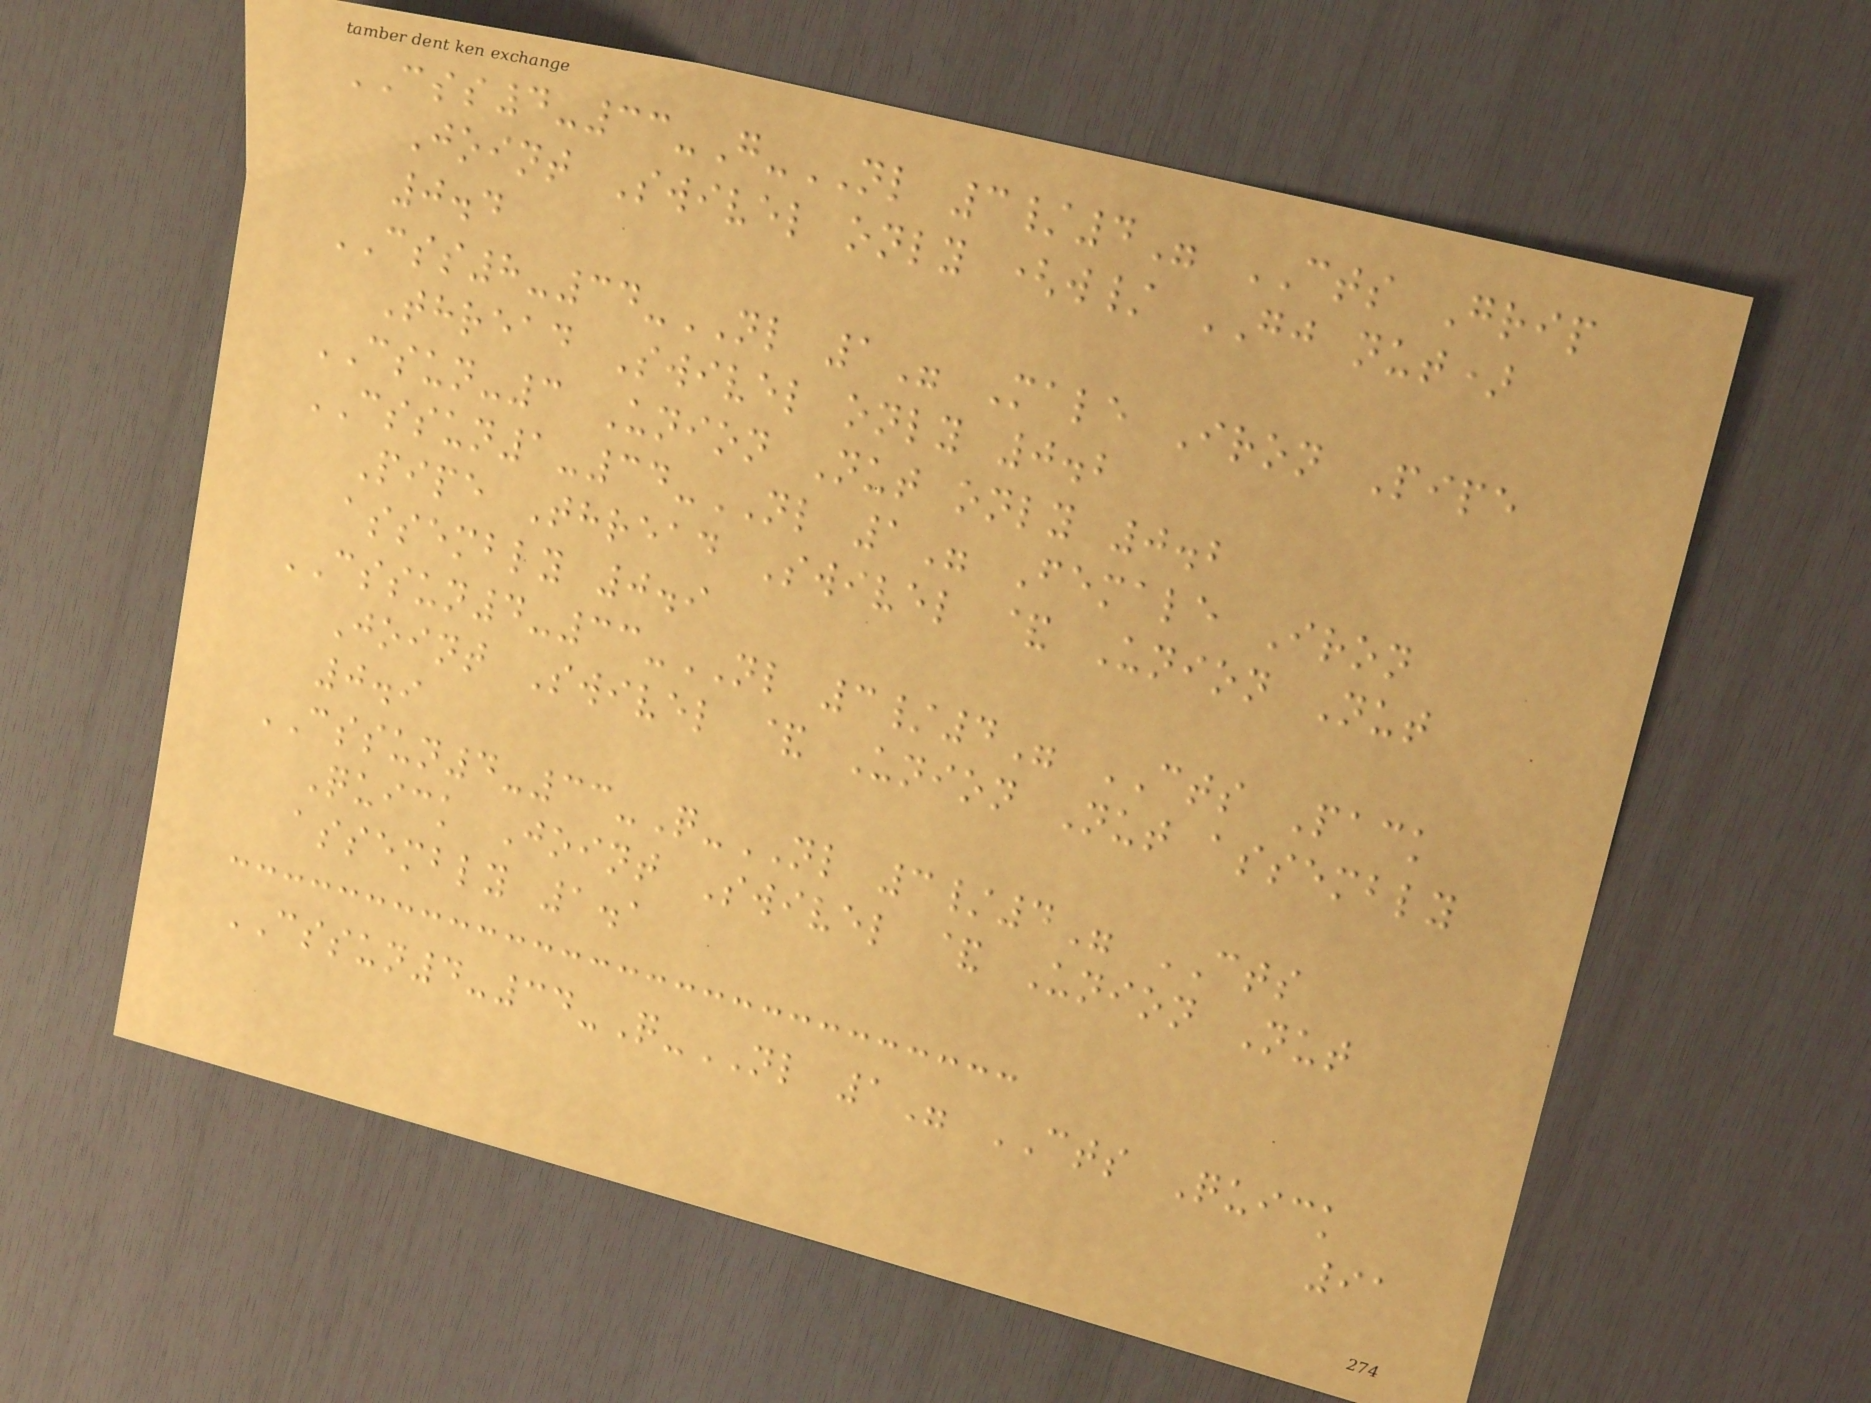CSS4-33-G-NL 3/4" CTS Grip
Joint Swivel only (w/ GJ nut)
0.4
CSS8-34-NL 1" Male Iron Pipe
Thread Swivel only 0.2
CSUN-3 Union Nut only 0.2
CSSUN1-34-NL 1" Female Iron
Pipe Thread Swivel & Union Nut
assembly 0.9
CSSUN4-33-NL 3/4" CTS Pack
Joint Swivel & Union Nut assembly
0.9
CSSUN4-33-Q-NL 3/4" CTS
Quick Joint Swivel & Union Nut
assembly 1.1
CSSUN4-34-Q-NL 1" CTS Quick
91
